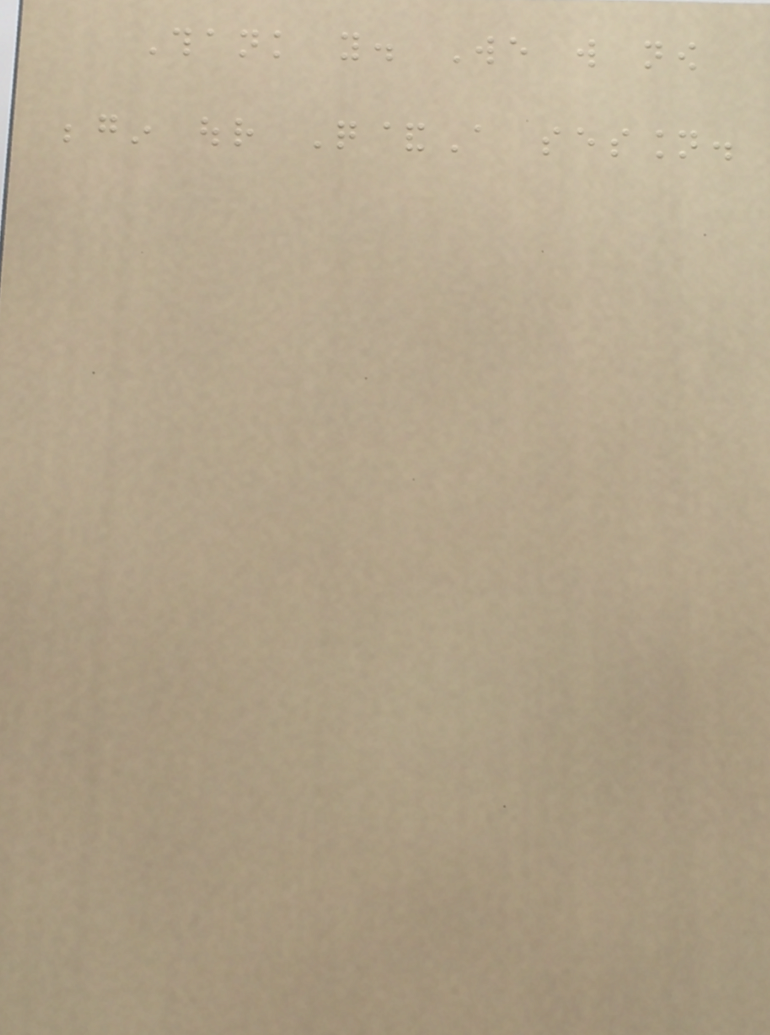Thank you. We will now
begin our Q&A session.
